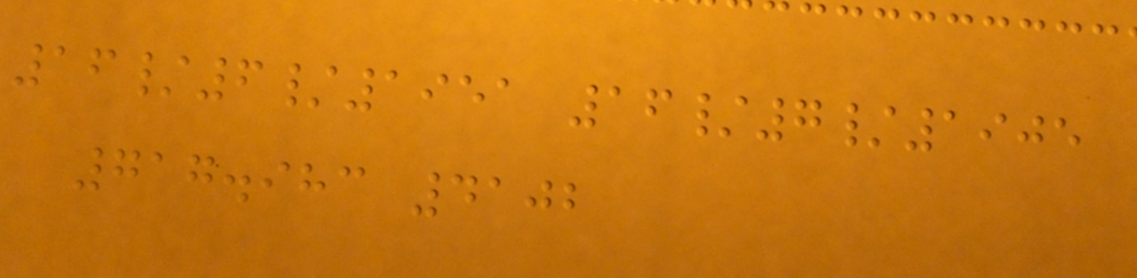16/6/1951 16/7/1905
717.983 4102
